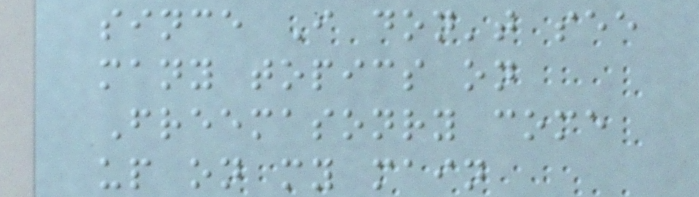since I don't see
many topics on
Freemasonry come
up on my main
